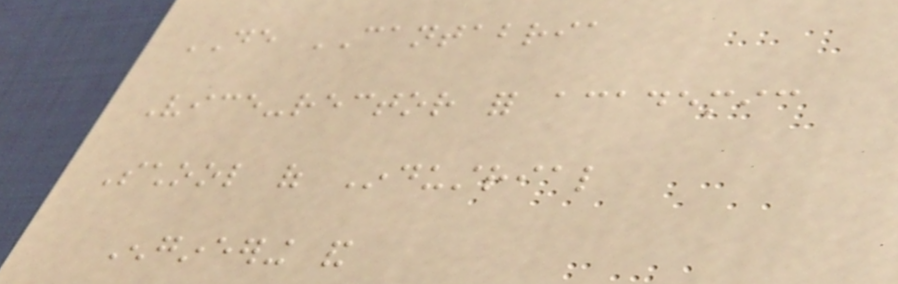DE CANTABRIA
Vice-rector for academic
School of Industrial
Engineering and
